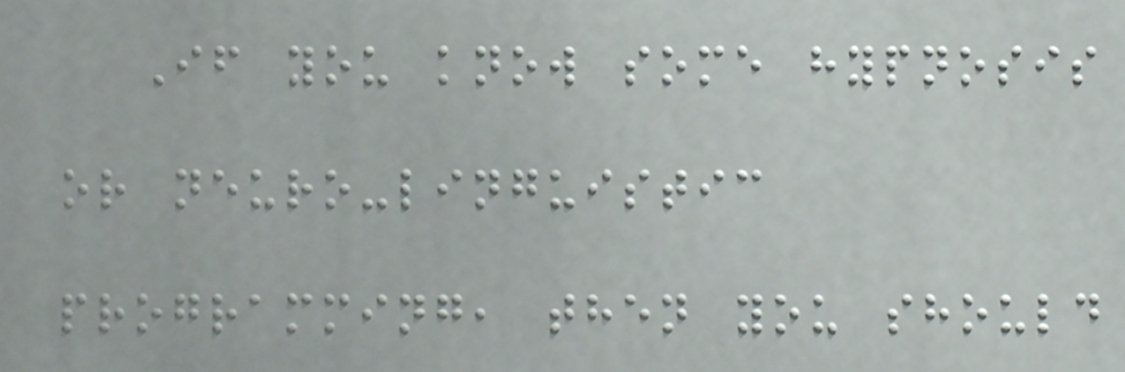If you know some hypnosis
or neuro-linguistic
programming, then you should
